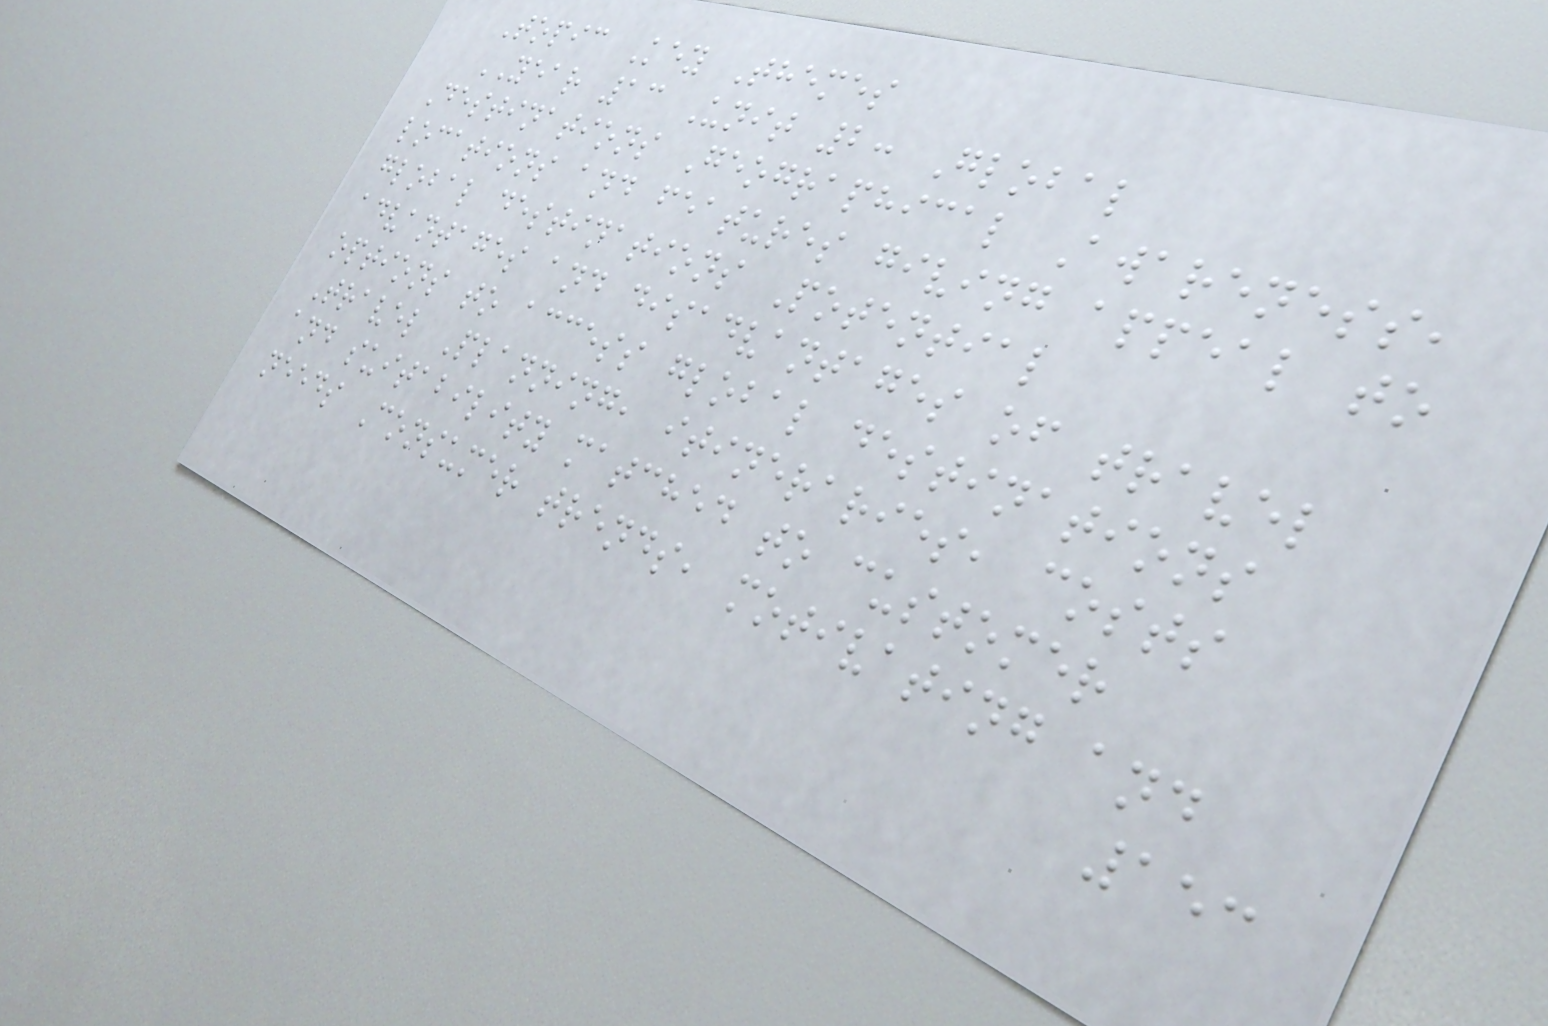Topic Key Themes
YEAR 13 Unit 2: Global
Destinations Geographical Awareness,
locations and features giving appeal to
global destinations Potential
advantages and disadvantages of travel
options to access global destinations
Travel Planning, itineraries, costs
and suitability matched to customer
needs Consumer trends, motivating and
153
